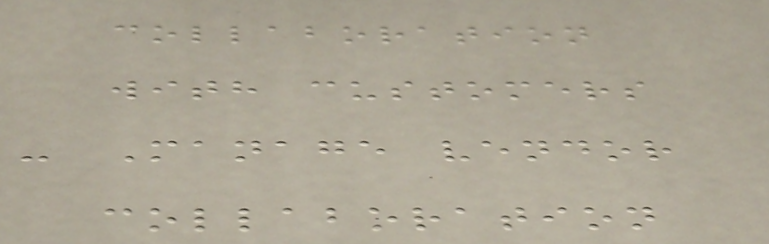collaboration
with customers
- Manage vendor
collaboration
